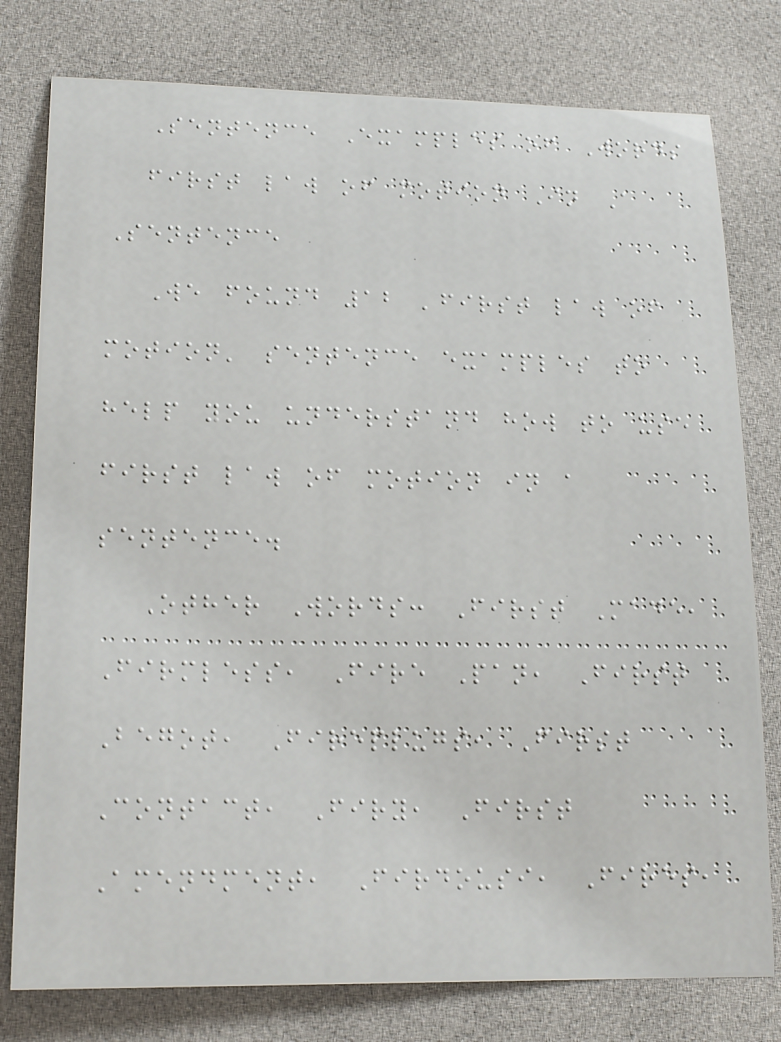Sentence Examples of Words
first law of motion In A
Sentence
We found 12 'first law of
motion' sentence examples to
help you understand how to use
first law of motion in a
sentence.
Other Words: First Made,
Firmless, Fire Pan, First
Begot, Fireplugs, First
Contact, Firy, First
Amendment, Firdousi, Fires,
